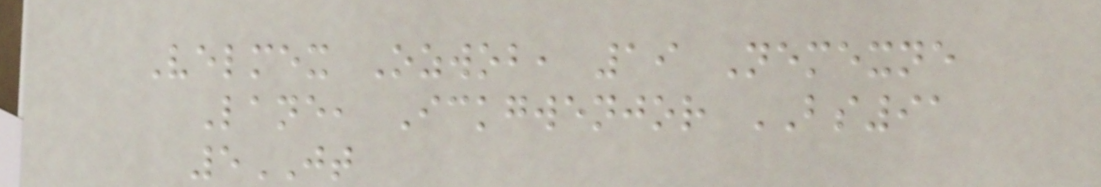Velmex Ozwob, 19 Nemexne
Lane, Ickgwenjor BS91
5JT
